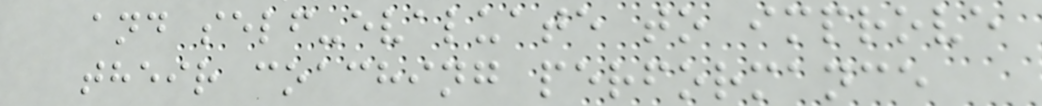and self-evaluate to improve
their coaching performance
